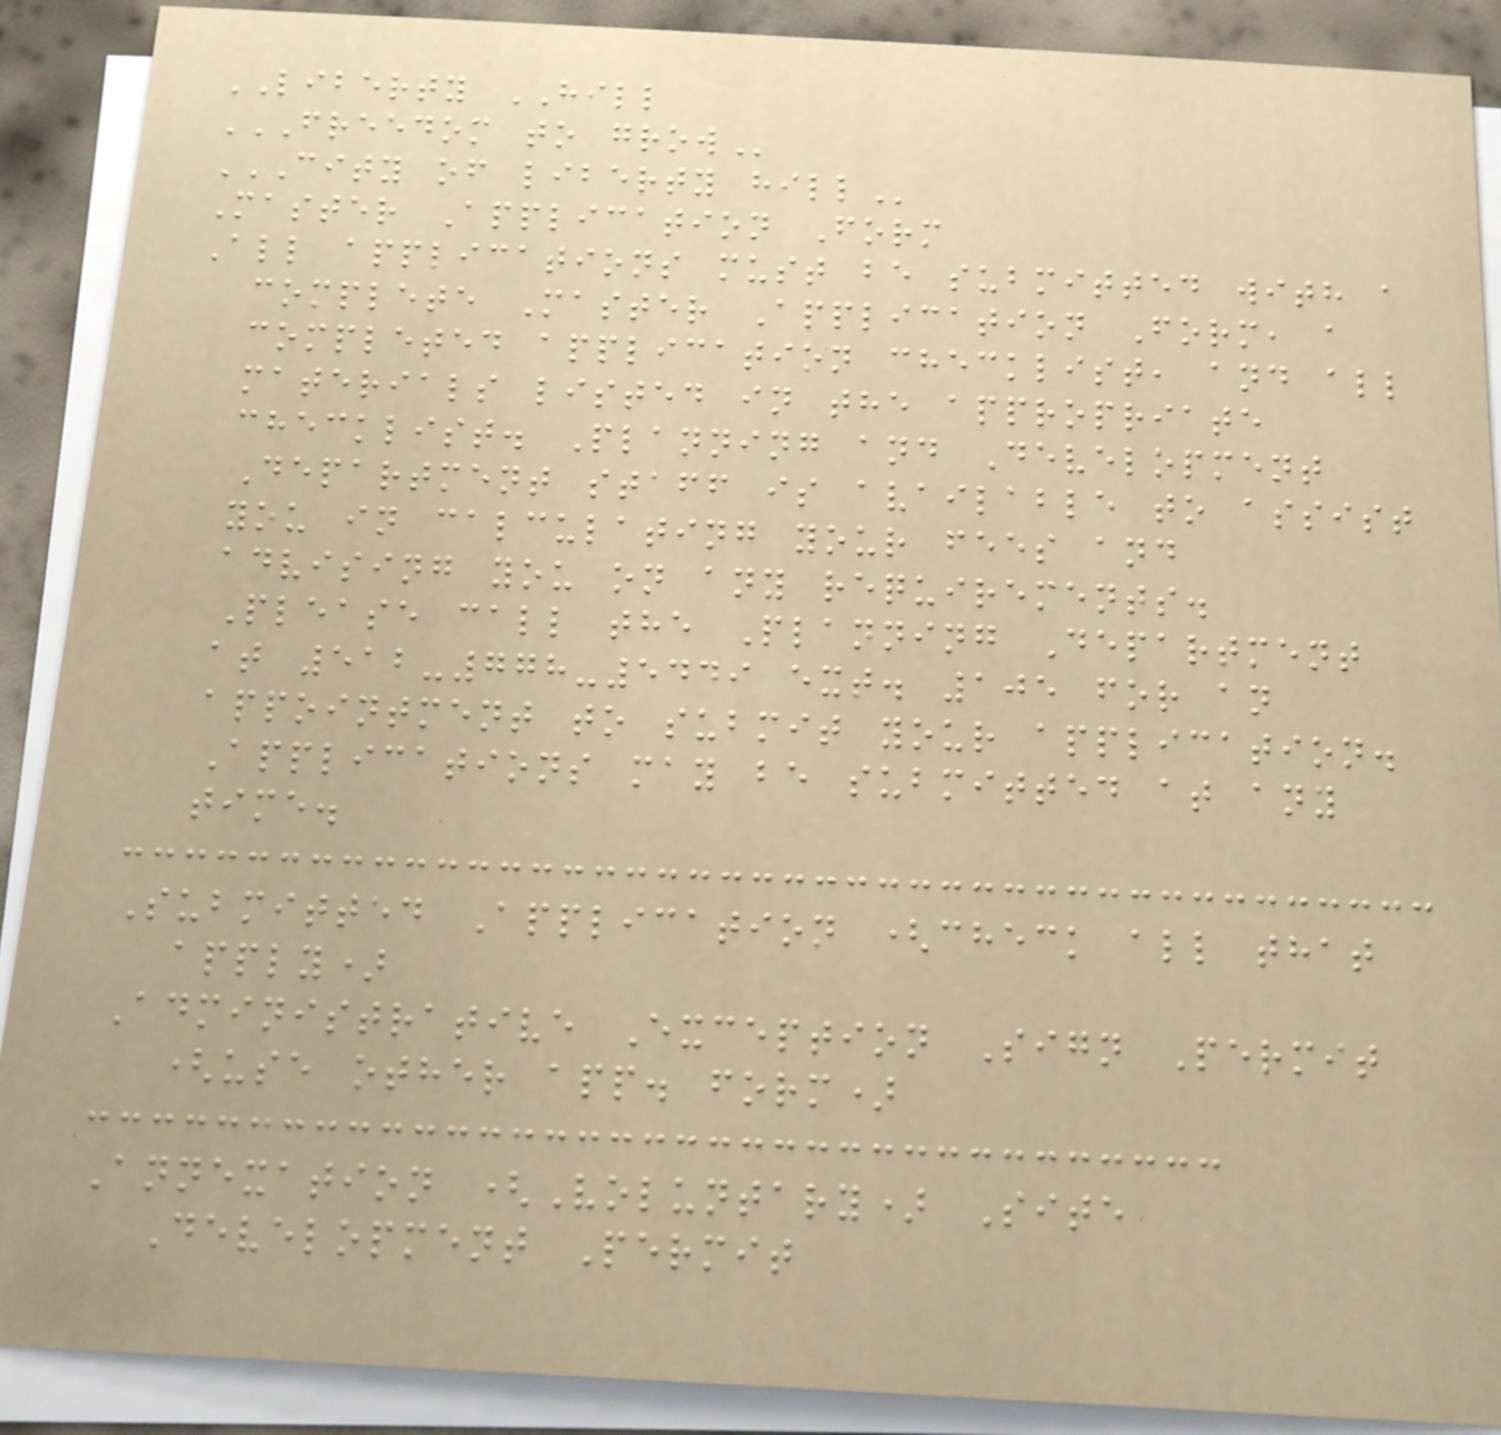LIBERTY HILL
FREEDOM TO GROW
CITY OF LIBERTY HILL
Master Application Form
All applications must be submitted with a
complete Master Application Form, a
completed application checklist, and all
materials listed in the appropriate
checklist. Planning and Development
Department staff is available to assist
you in calculating your fees and
advising you on any requirements.
Please call the Planning Department
at 512-778-5449 ext. 105 for an
appointment to submit your application.
Applications may be submitted at any
time.
Submitted Application (check all that
apply)
Administrative Exception Sign Permit
(use other app. form)
Annexation (Voluntary) Site
Development Permit
